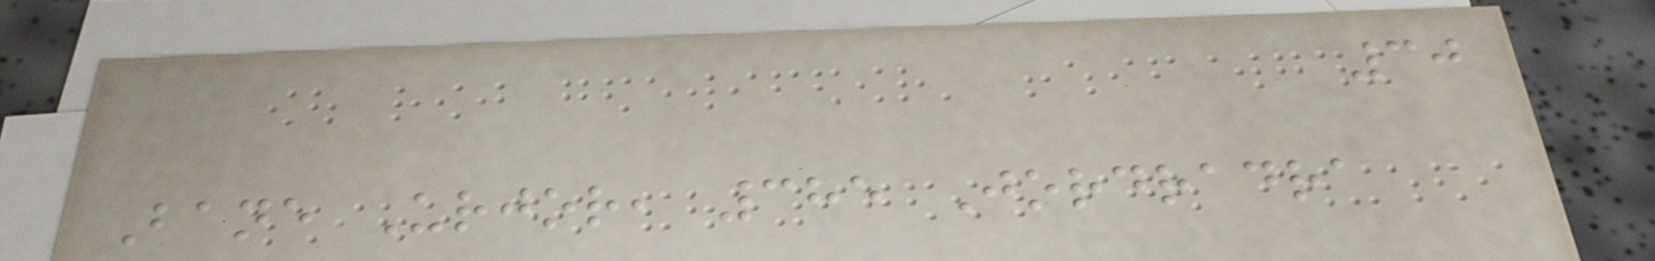30
Bane Urjor, 385 Jordradra
